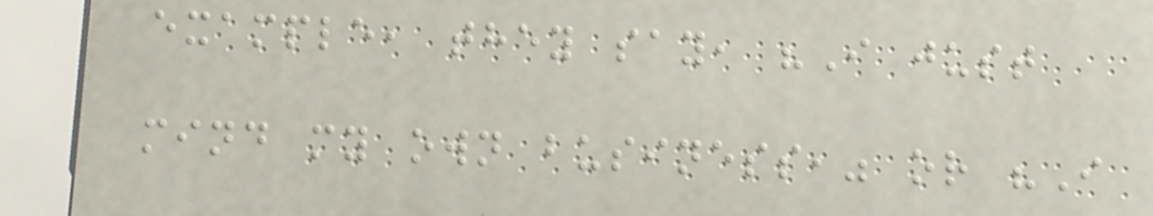example, they say, "I just
mind my own business," or "I
